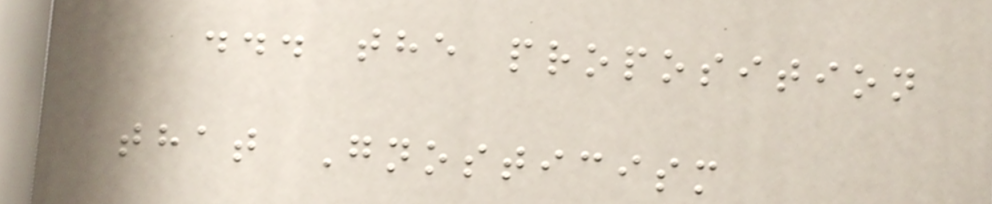... the proposition
that Gnosticism
